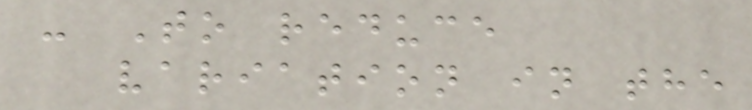- To reduce
variation in the
